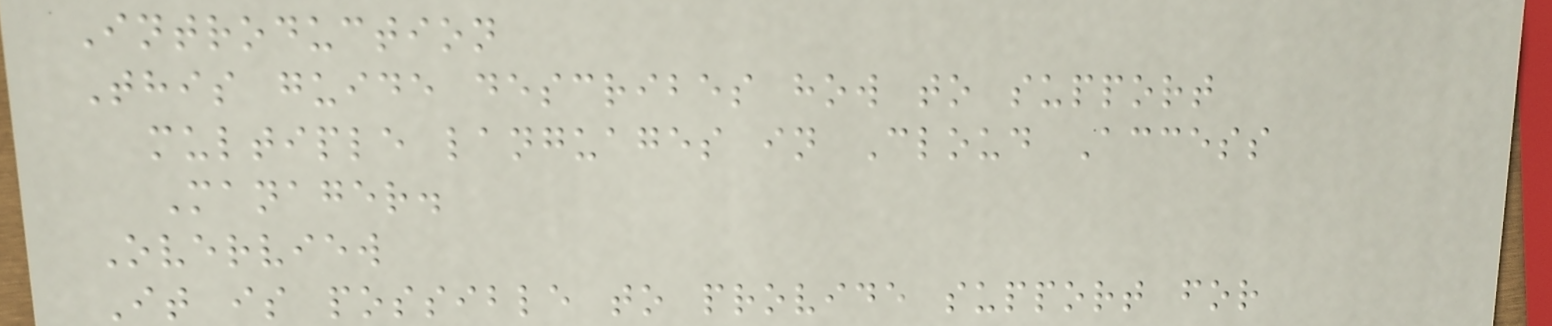Introduction
This guide describes how to support
multiple languages in Cloud Access
Manager.
Overview
It is possible to provide support for
